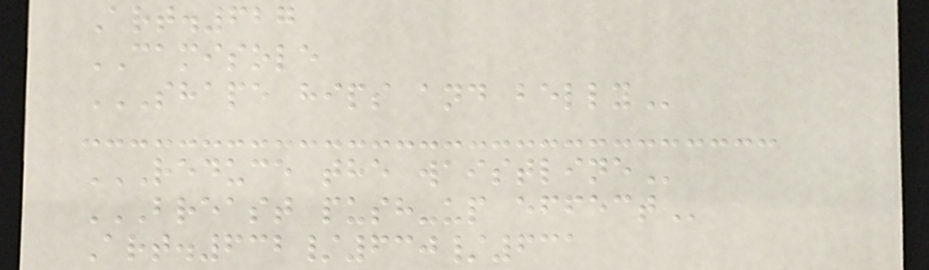Art.627
CAMISOLE
SHAPE HIPS AND BELLY
REDUCE THE WAISTLINE
BREAST PUSH-UP EFFECT
Art.632/630/631
